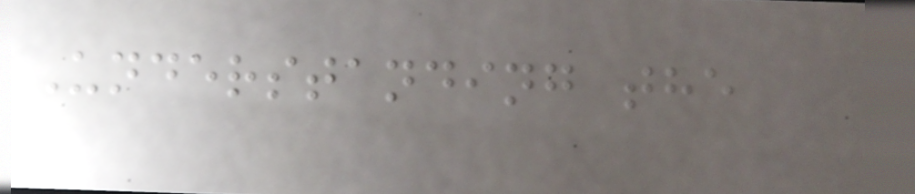Understanding the
